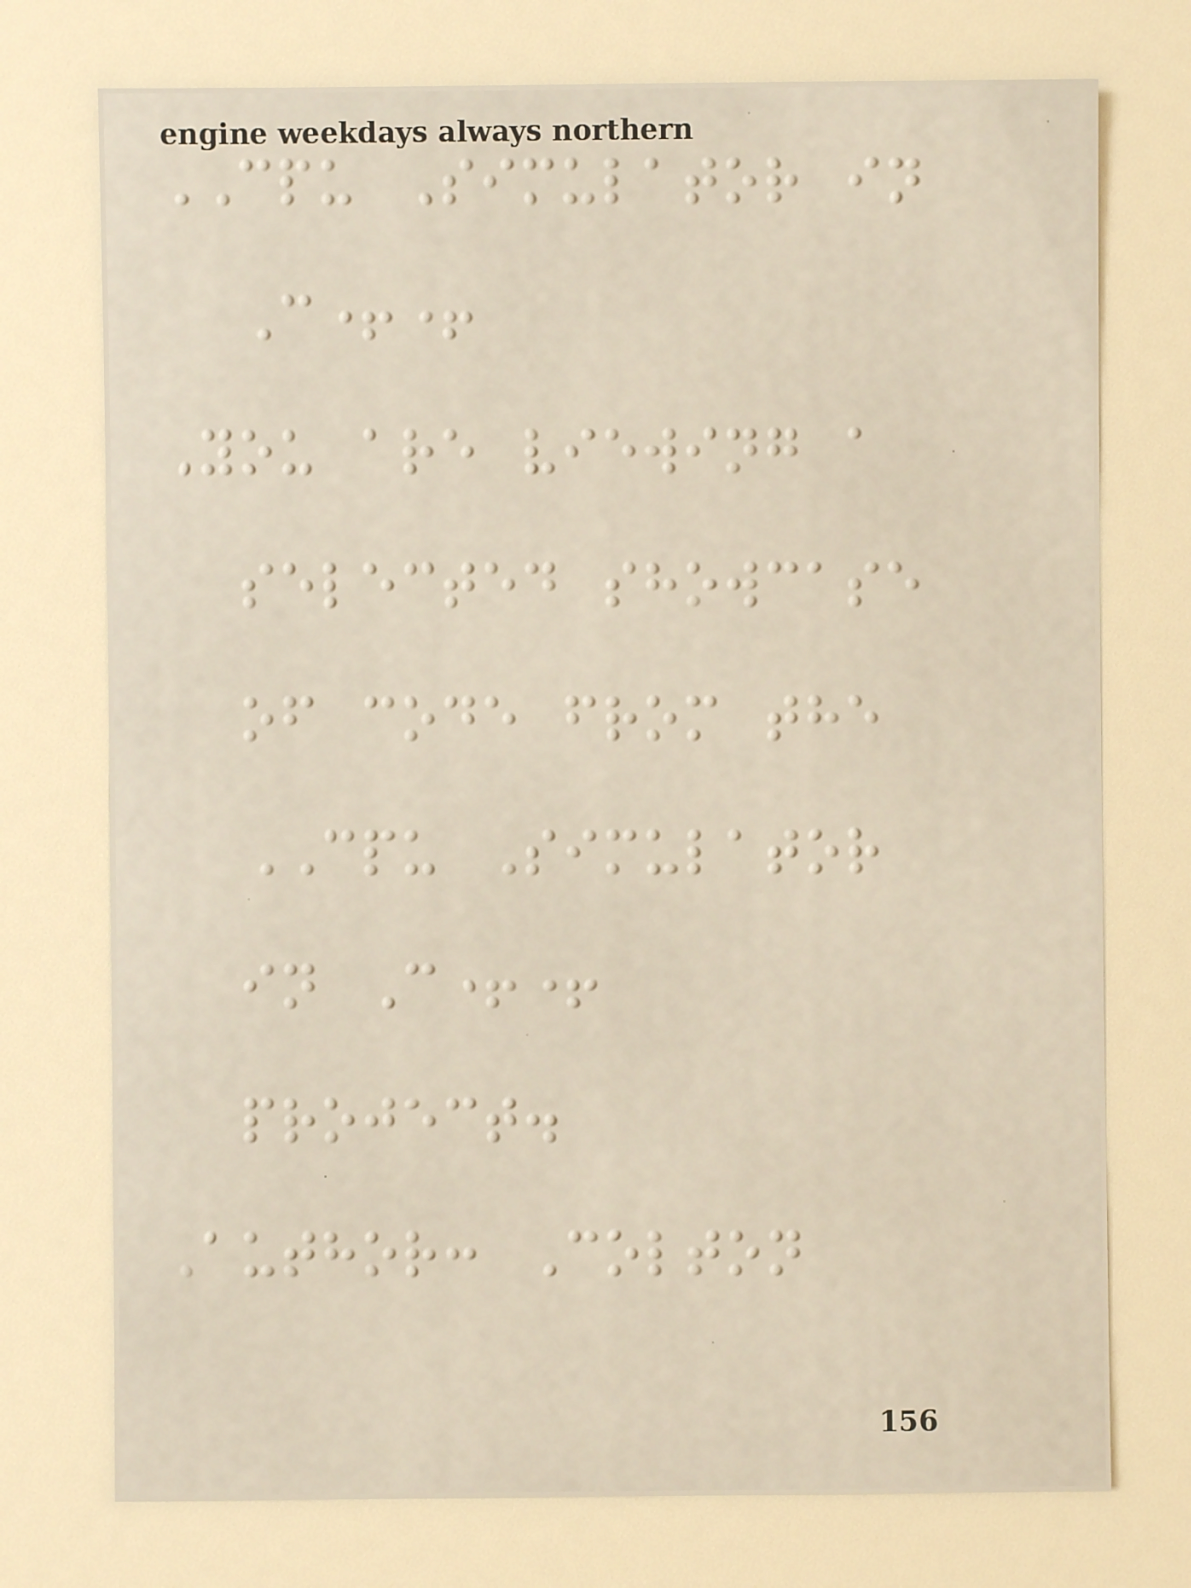CPU Simulator in
C++
You are viewing a
selected showcase
of code from the
CPU Simulator
in C++
project.
Author: Colton
